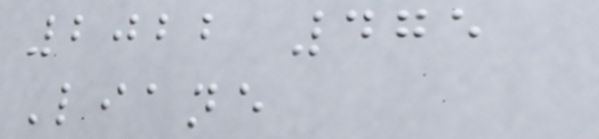2022 475
Liane
